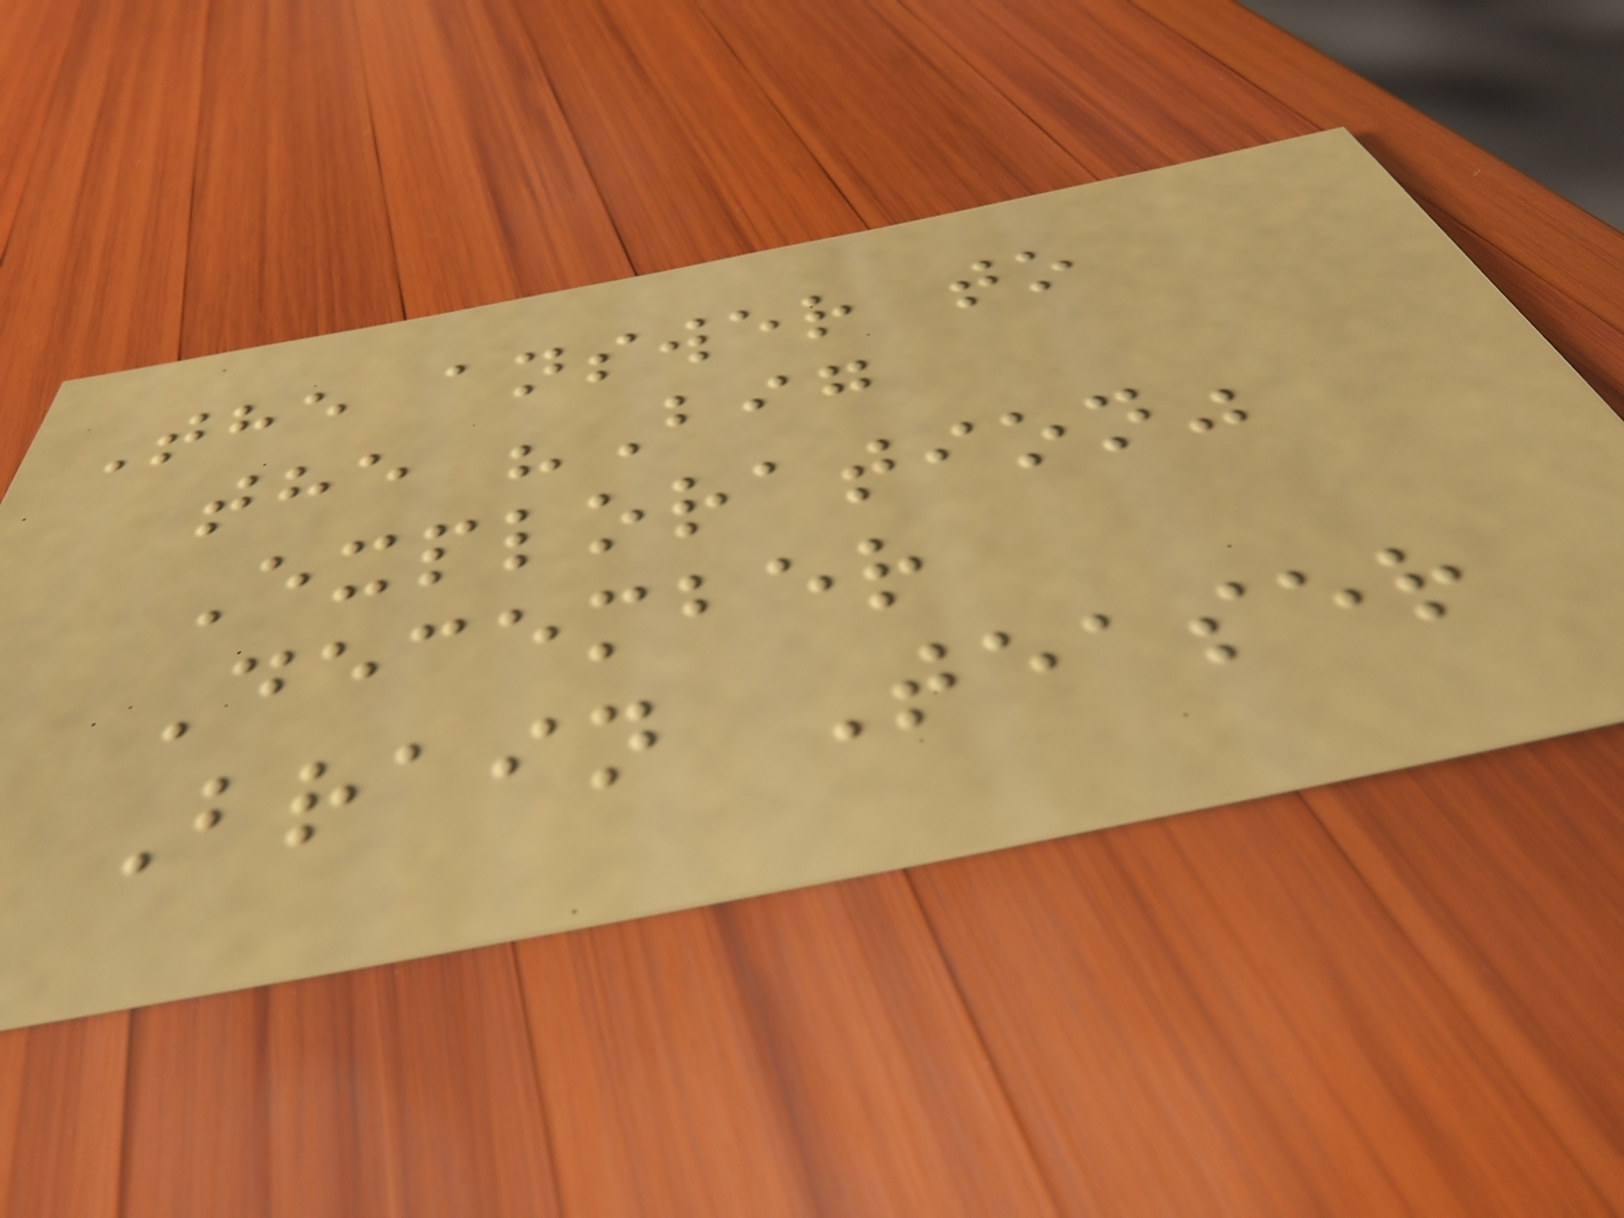The answer to
the "Big
Exploration"
December
Brain Teaser
